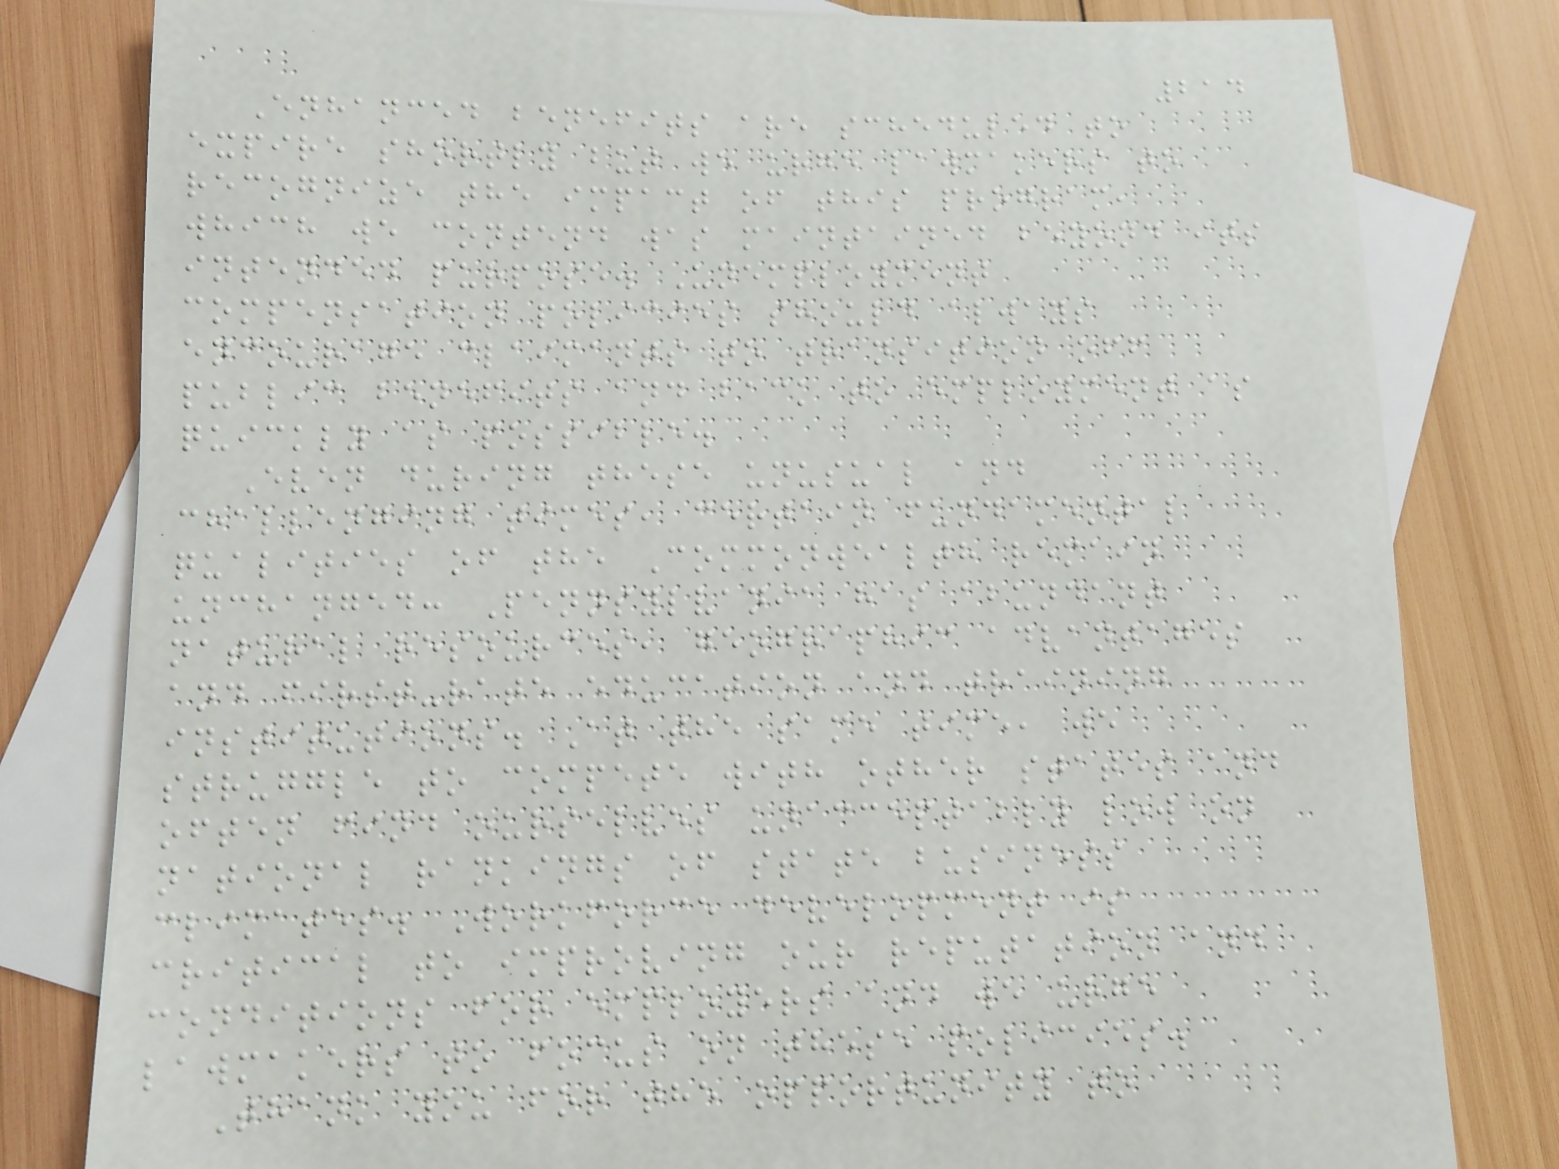214
Enhanced benefits are scheduled to
expire shortly but we urge lawmakers to
recognize the impact of this program,
which we contend was maintained beyond its
intended purpose. Unemployment
compensation policies should always
encourage claimants to transition off
public benefits and back to employment as
quickly as possible.
Even during these unusual and
challenging times, certain fundamental
qualities of the Commonwealth remain
unchanged: Pennsylvania has abundant
natural resources, geographic advantages
and first-rate education and training
institutions. At the same time, we
struggle to compete with other states and
often find ourselves unacceptably low on
national rankings of state business
climates. Workforce development is
critical to improving our reputation and
conditions for employers and we urge
lawmakers to focus on these policies.
Thank you for the opportunity to
